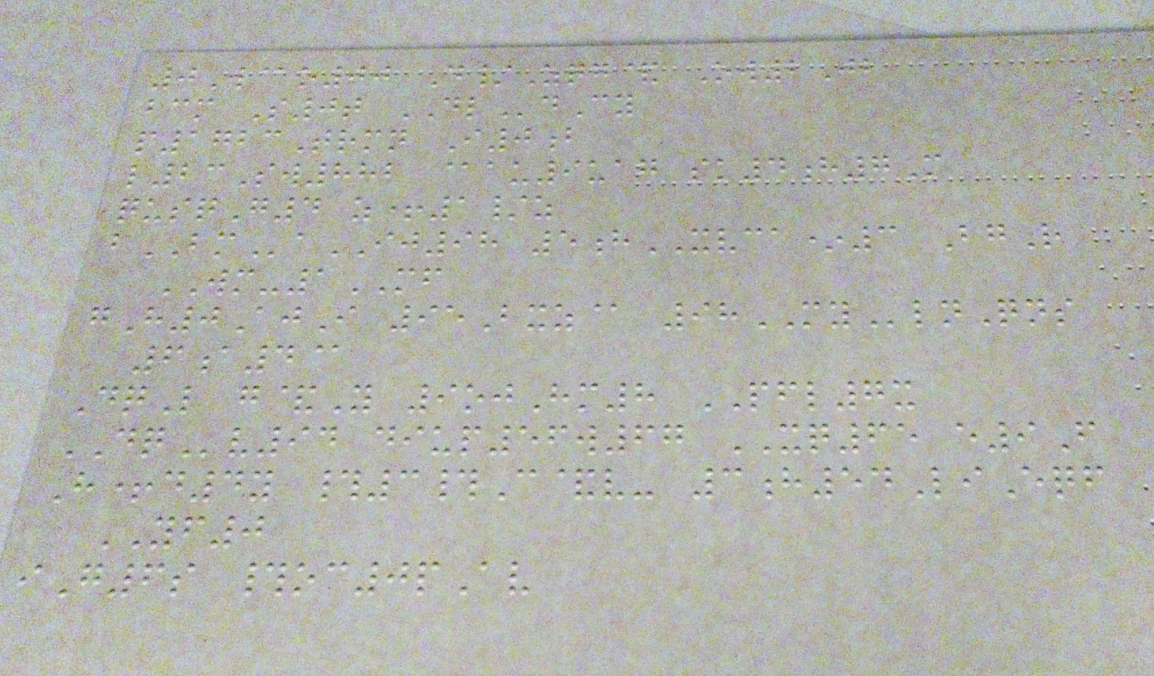0W@o00 D/Zqg& Ow2Jb
bcm S0t DLdCy
p1723Trmn I0b
l23Sw882 @au9uag sk4h7M
qusqG4 z+1/z
bBMaIJ98 5hXVCA*3 BgR
WM-1MF
gH0AjI 95Bxz@ 98MYlnQns
6a4@
DqL g&Y 9ojHm8 PFL7x
DQv94 diup56w67 XQ65 e9F
H+d4y #3#C&v- 3h54LiEqf
YF0
iG6s #oc0pAv
